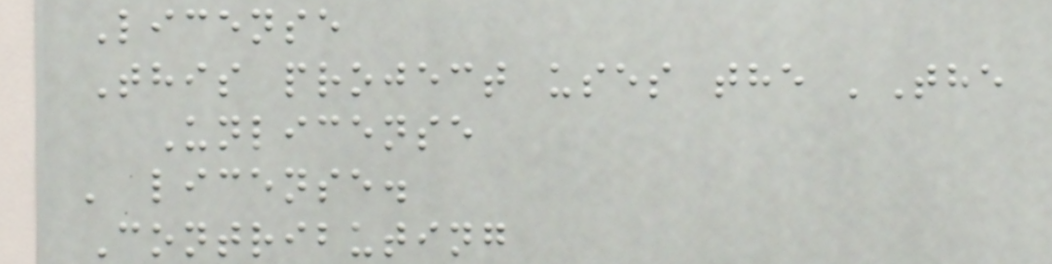License
This project uses the 'The
Unlicense
' license.
Contributing
